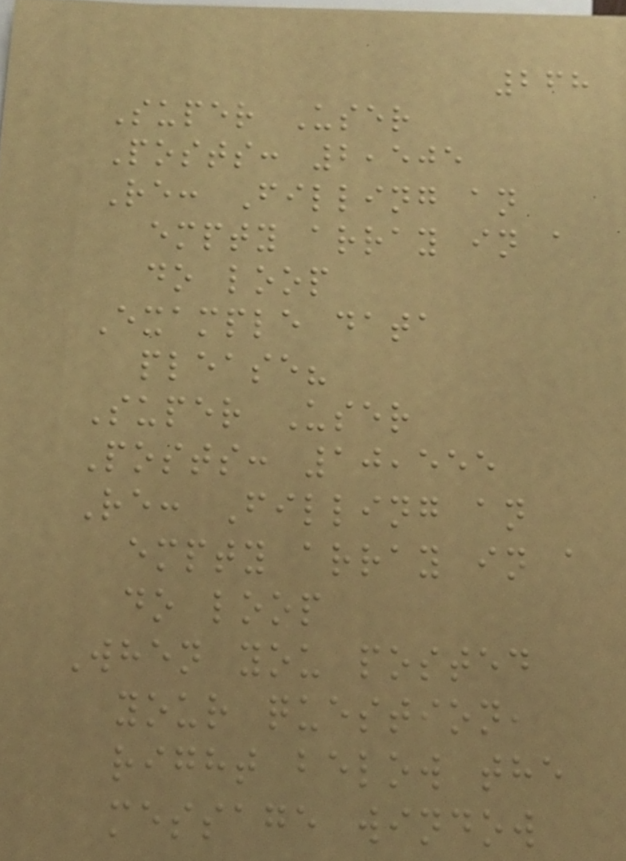268
Super User
Posts: 2,505
Re: Filling an
empty array in a
do loop
Example data
please?
Super User
Posts: 10,555
Re: Filling an
empty array in a
do loop
When you posted
your question,
right below the
message window
